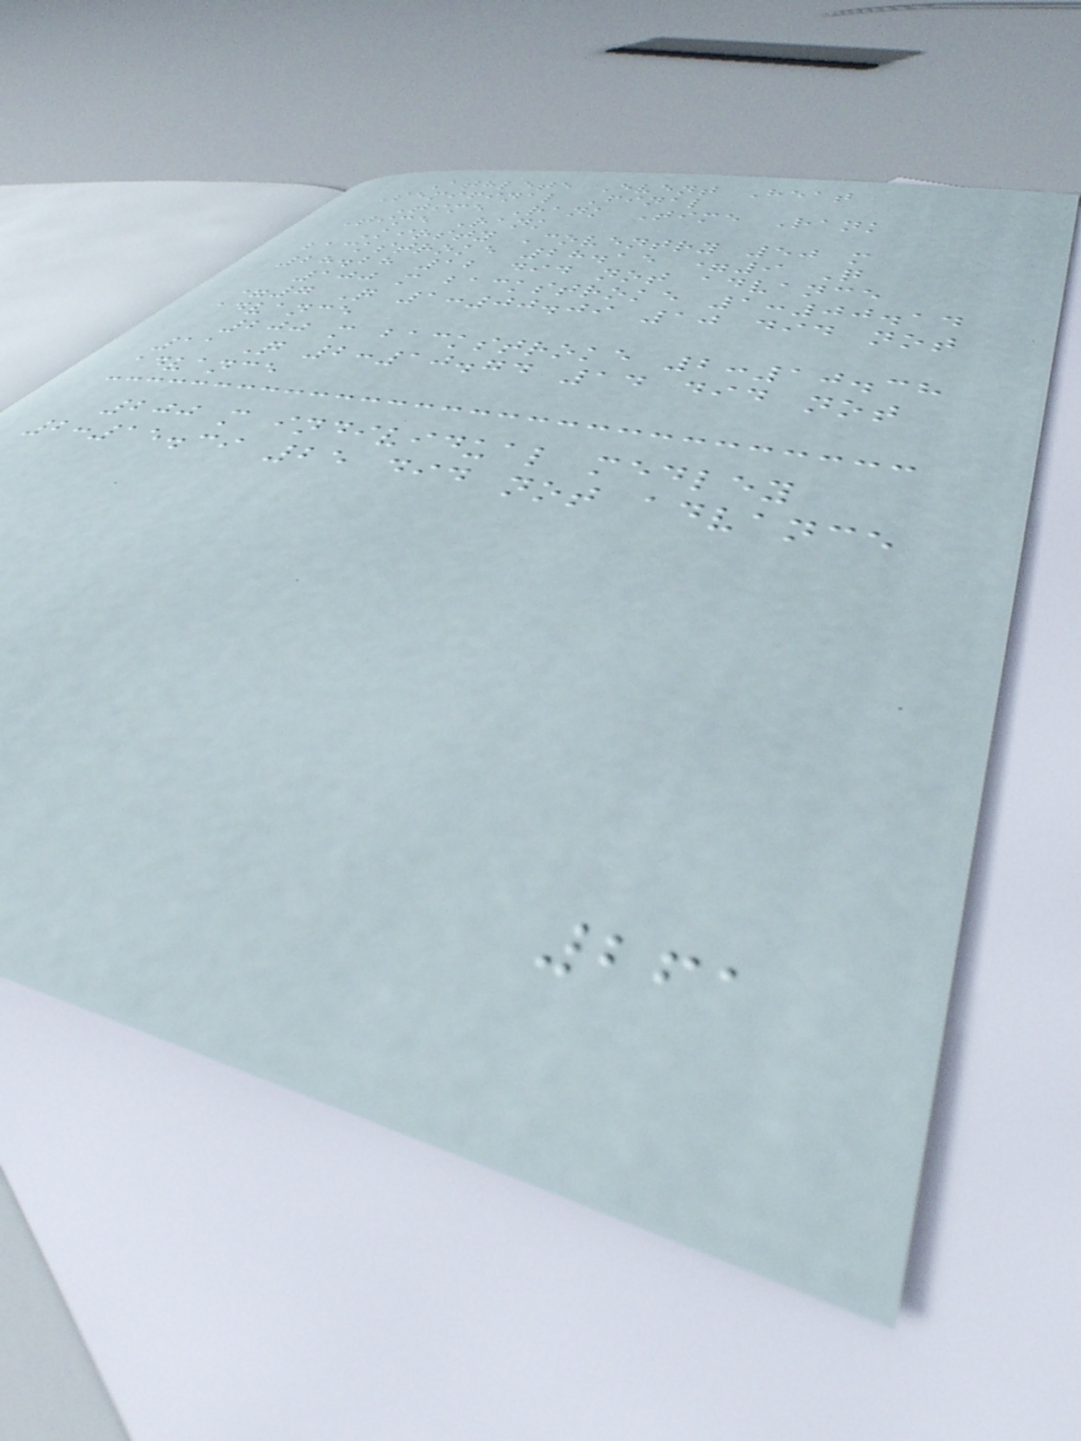Athlete Event Heat
Semifinal Final
Time Rank Time Rank
Time Rank
Kirsty Coventry 50 m
backstroke 28.15 =9 Q
28.28 12 did not advance
100 m backstroke 1:00.14
=7 Q 1:00.09 10 did not
advance
200 m backstroke 2:10.38
11 Q 2:10.74 14 did not
advance
200 m individual medley
2:15.39 25 did not advance
261
